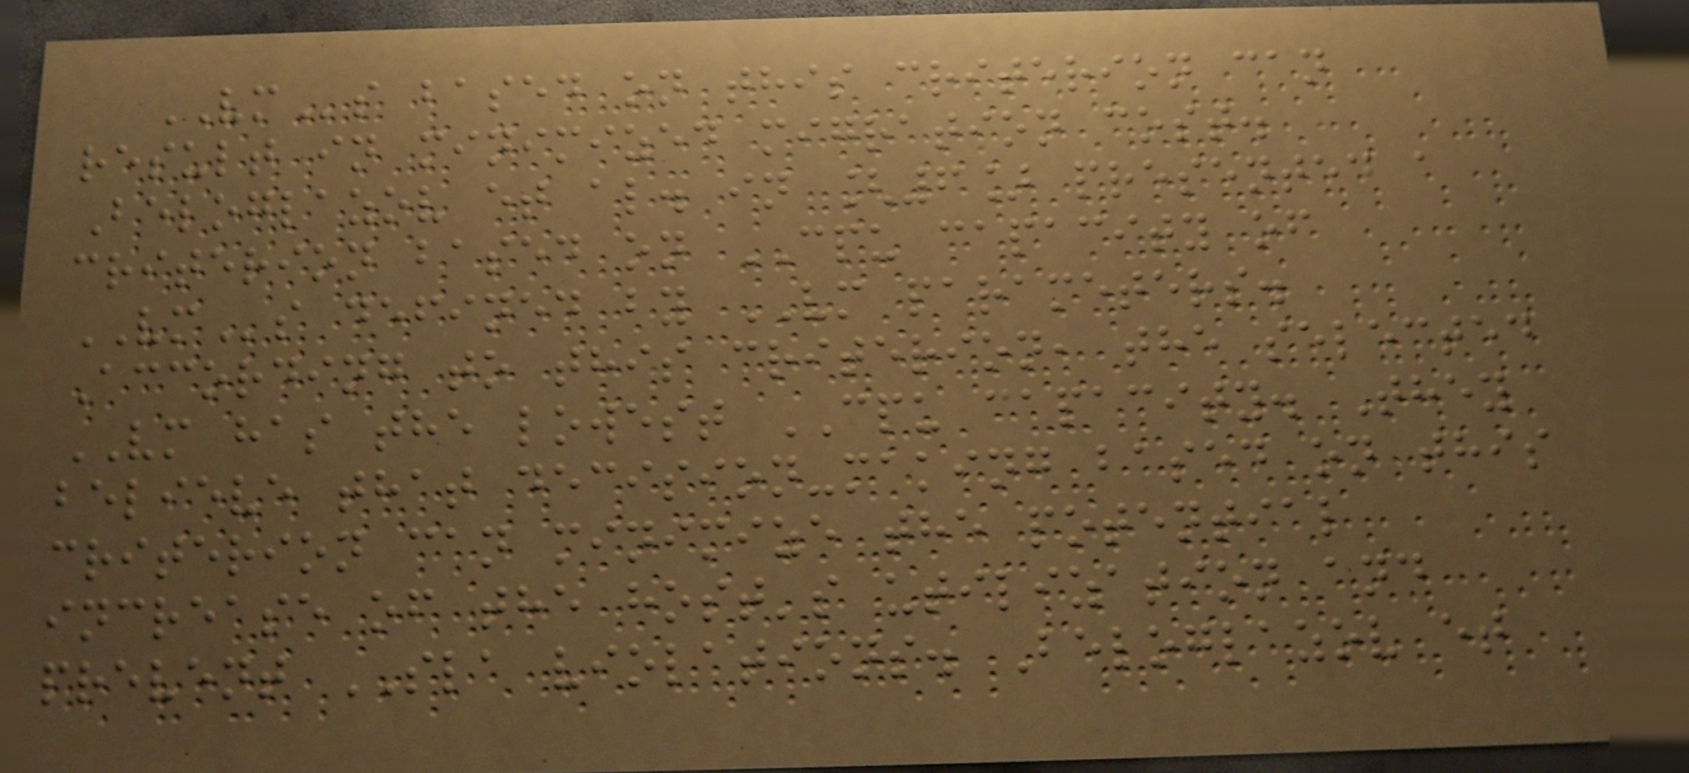VMs based on this criterion can
result in minimized migration cost.
Beloglazov et al. in [6] presented a
criterion based on CPU capacity of
VMs defined by VM parameters.
According to this criterion, the selected
VM has the lowest CPU capacity. They
believe that decision-making based on this
criterion can minimize the potential
increase of the host's utilization and
prevent SLA violations. Beloglazov et
